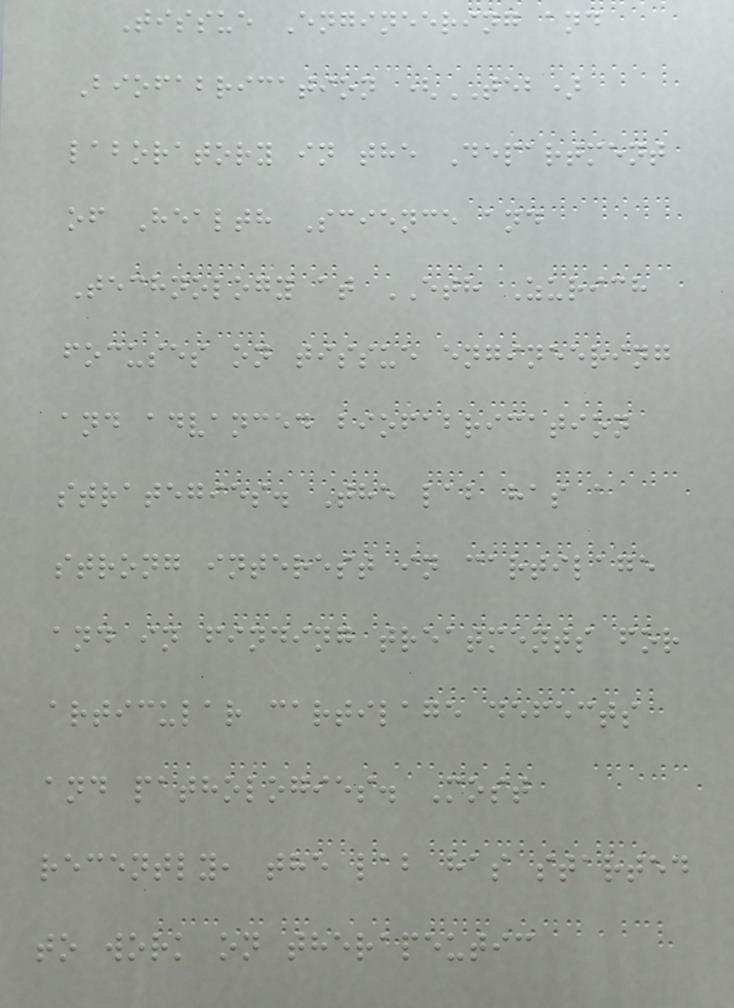Tissue Engineering and
Biofabrication (TEB)
laboratory in the Department
of Health Science and
Technology at ETH Zurich
focuses on tissue engineering
and advanced biofabrication
strategies. The lab has a
strong interest in cartilage
and in finding treatments for
articular cartilage defects
and pathologies. Most
recently, the lab has started
to work on therapeutic
